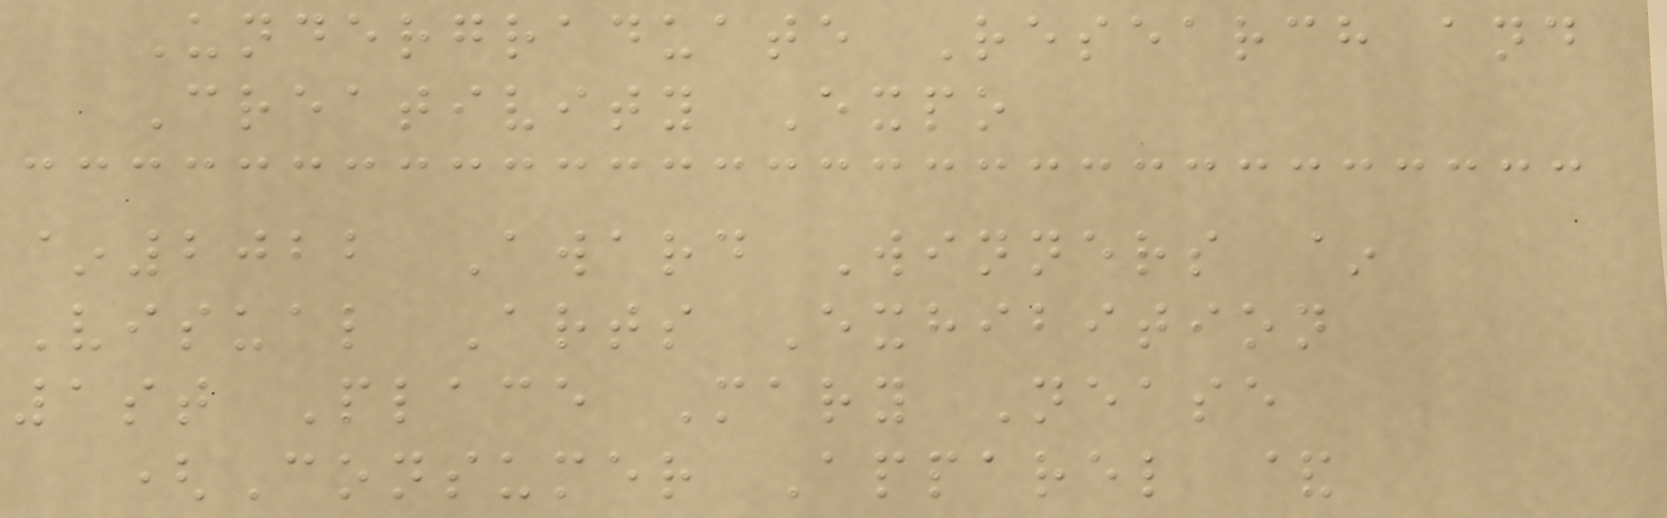Undergraduate Research and
Creativity Expo
~2022 Award Winners ~
Visual Arts Exhibition
1st Place Mary Nease
(Consumer Apparel &
